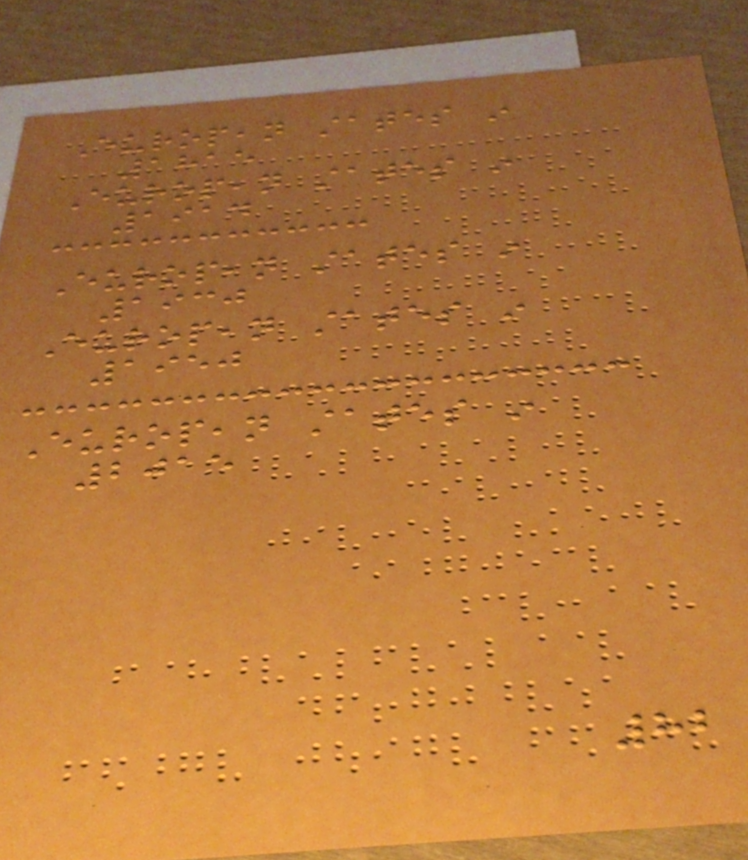European states in
1815
European states in
1914
European states in
1930
European states in
1950
European states in
2015
82
